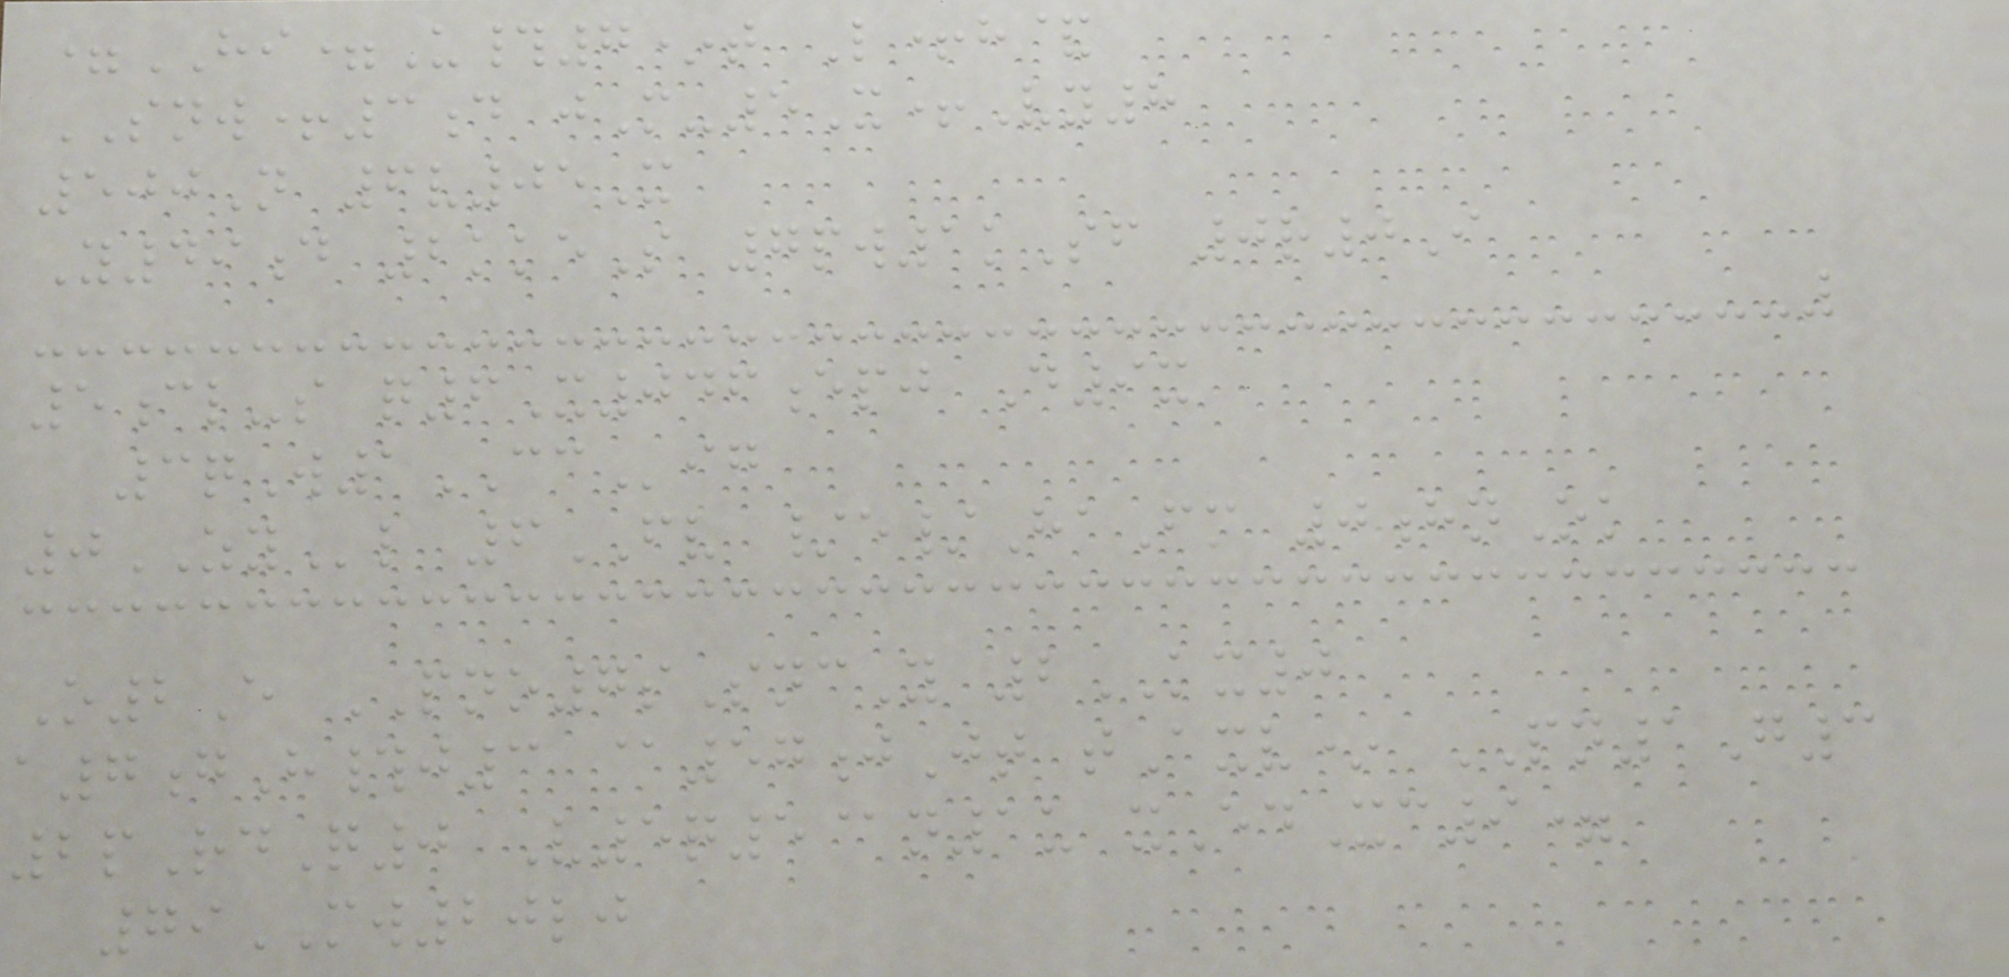=HI=U#7*t L+h&
SNW+3d jM-5X+Vy8
500N 6v05X
Y49d 2kkeS 7pw1kSf 0r0I
5cl-s q6X046epj D9x
3qW1CCig
0ZYl 6FV /e/HaFm 0hnOk
O2E PNO7sSncY 2KX0
a7gH#j3 @57jJt tAxv* PN1G3
2pRdQ0 V5q5@n1u xEdXc9=
79MW20lj
